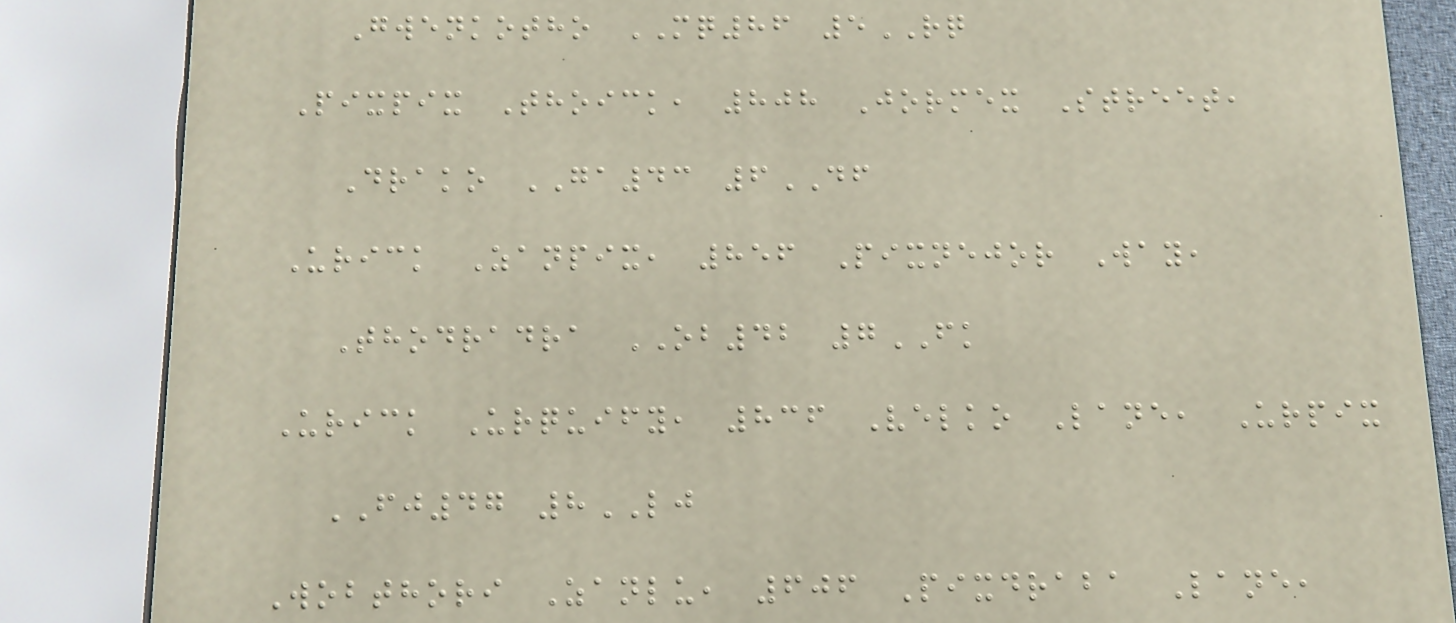Gwenkotho MQ86 5RQ
Pixpix Thoick, 808 Jormex Street,
Drako GA43 6DF
Urick Zanpix, 856 Pixnejor Way,
Thodradra OB42 7FK
Urick Urquify, 836 Velko Lane, Urpix
FJ47 8LJ
Wobthori Zanlu, 606 Pixdraba Lane,
